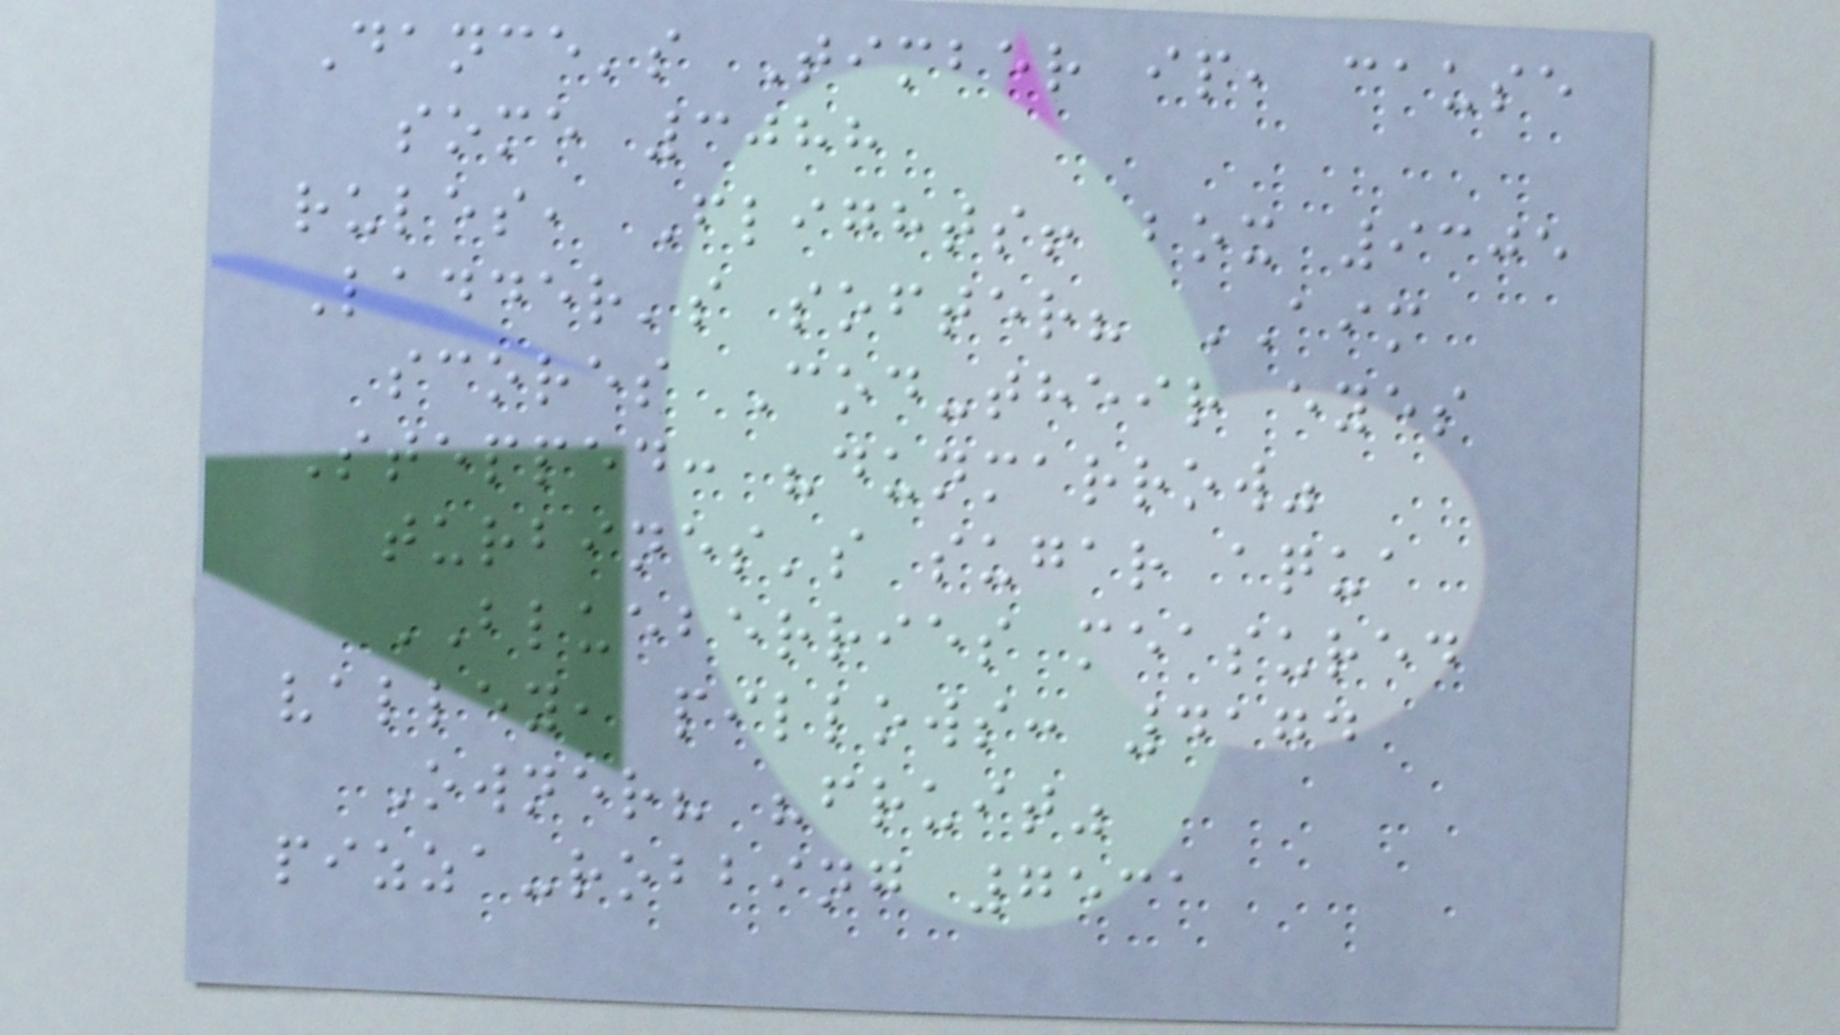Dance's Timber ip, cause
some 3088
rules, Flights! box 9305
Ladder's softer? AIM
scores Cod-their eyes
Stepped: "dunmarrow"
turbines's sugar aqua
BLUEBERRIES measured
valley, pillows: 4174
Owner? "fruit"
pizza-robbing 7531
